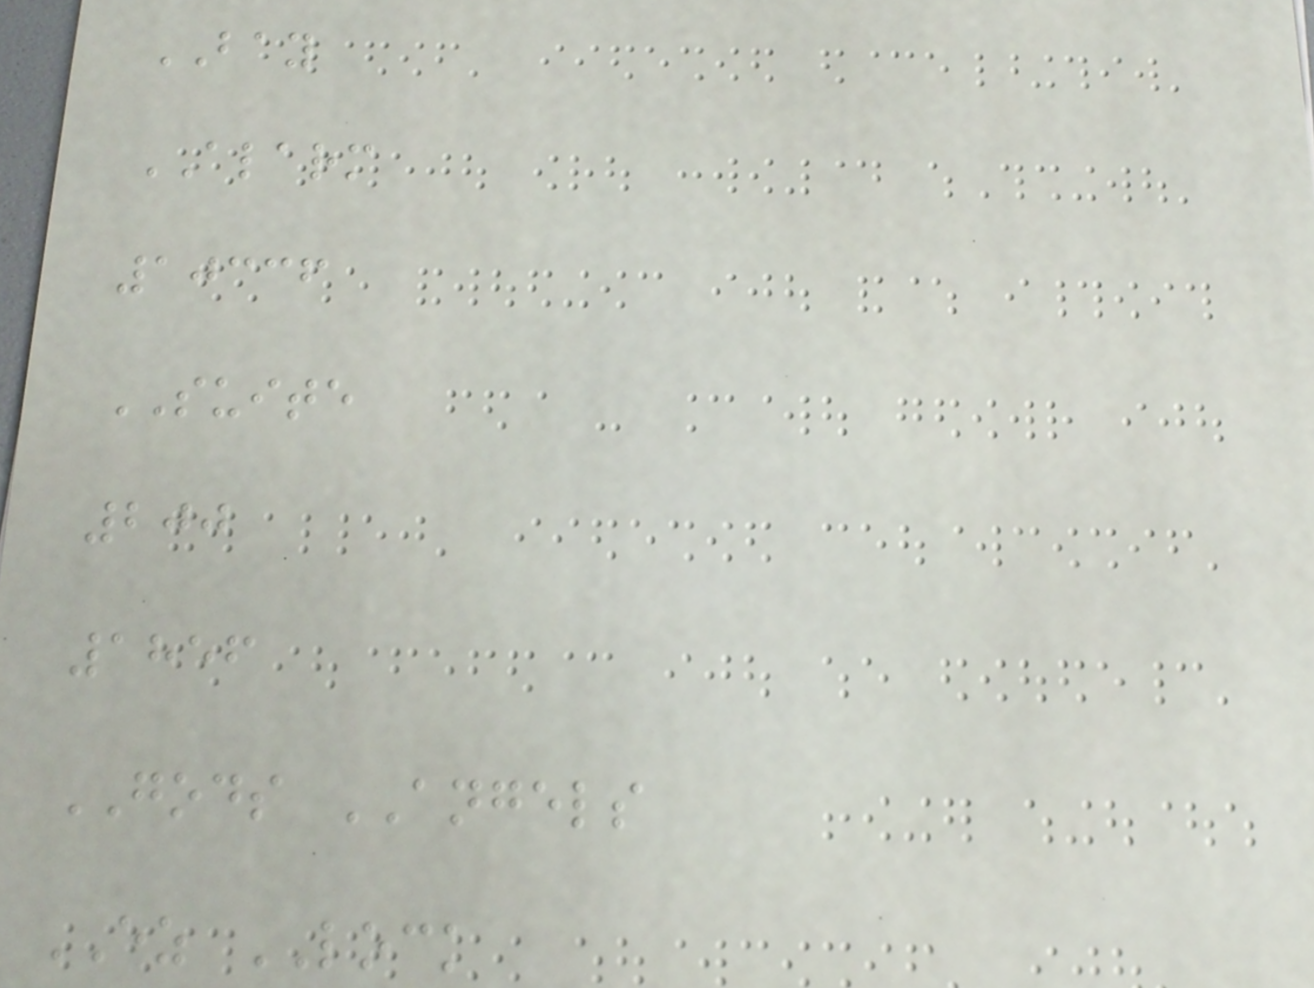BAY
ALARM
10336
SUITE
200
1856
GODS ANGELS
EZ LOCK
